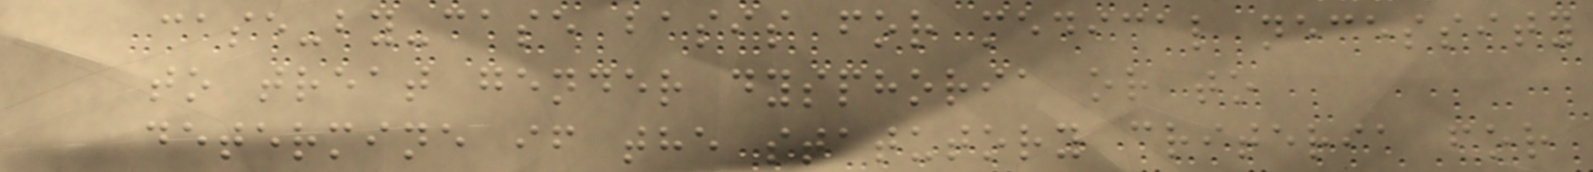case-by-case basis for medical necessity
to treat gender dysphoria or to
determine if the statutory criteria for
